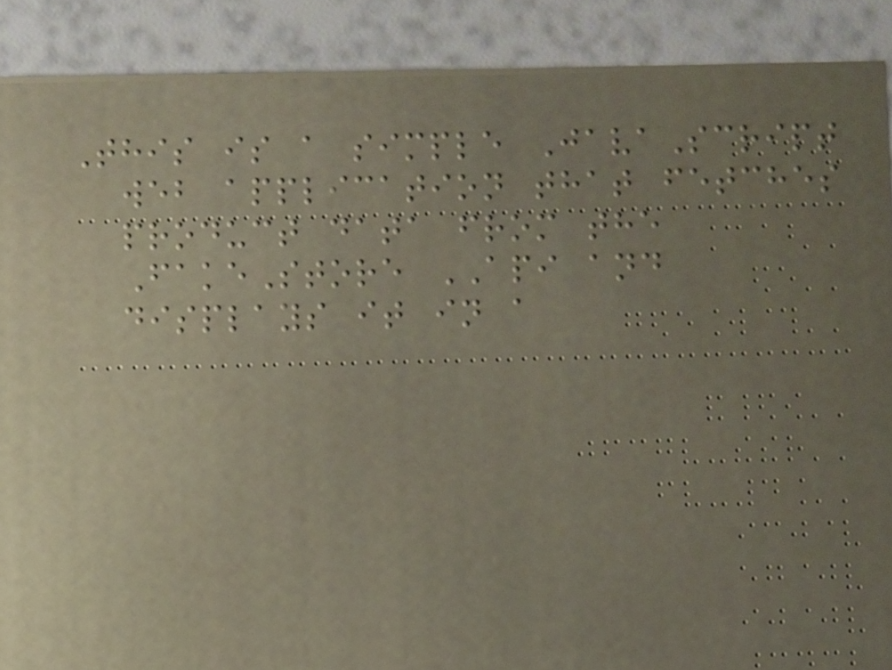This is a simple JavaScript
web application that fetches
product data from the
FakeStore API and
displays it in a
